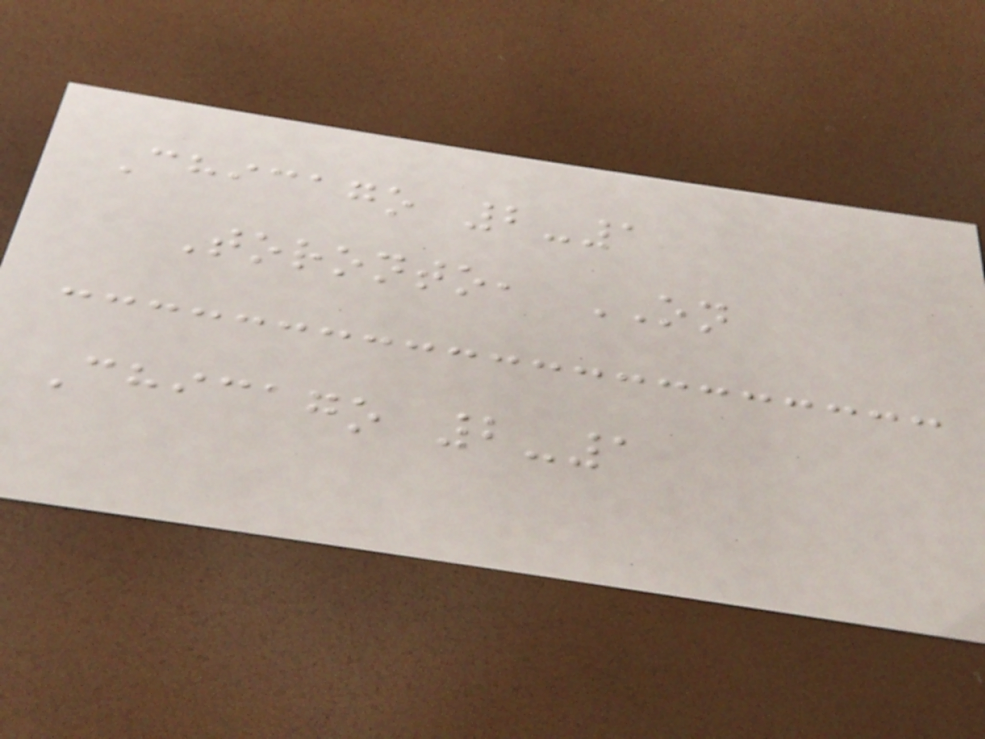Chicago 2-1
Toronto, ON
Chicago 2-1
